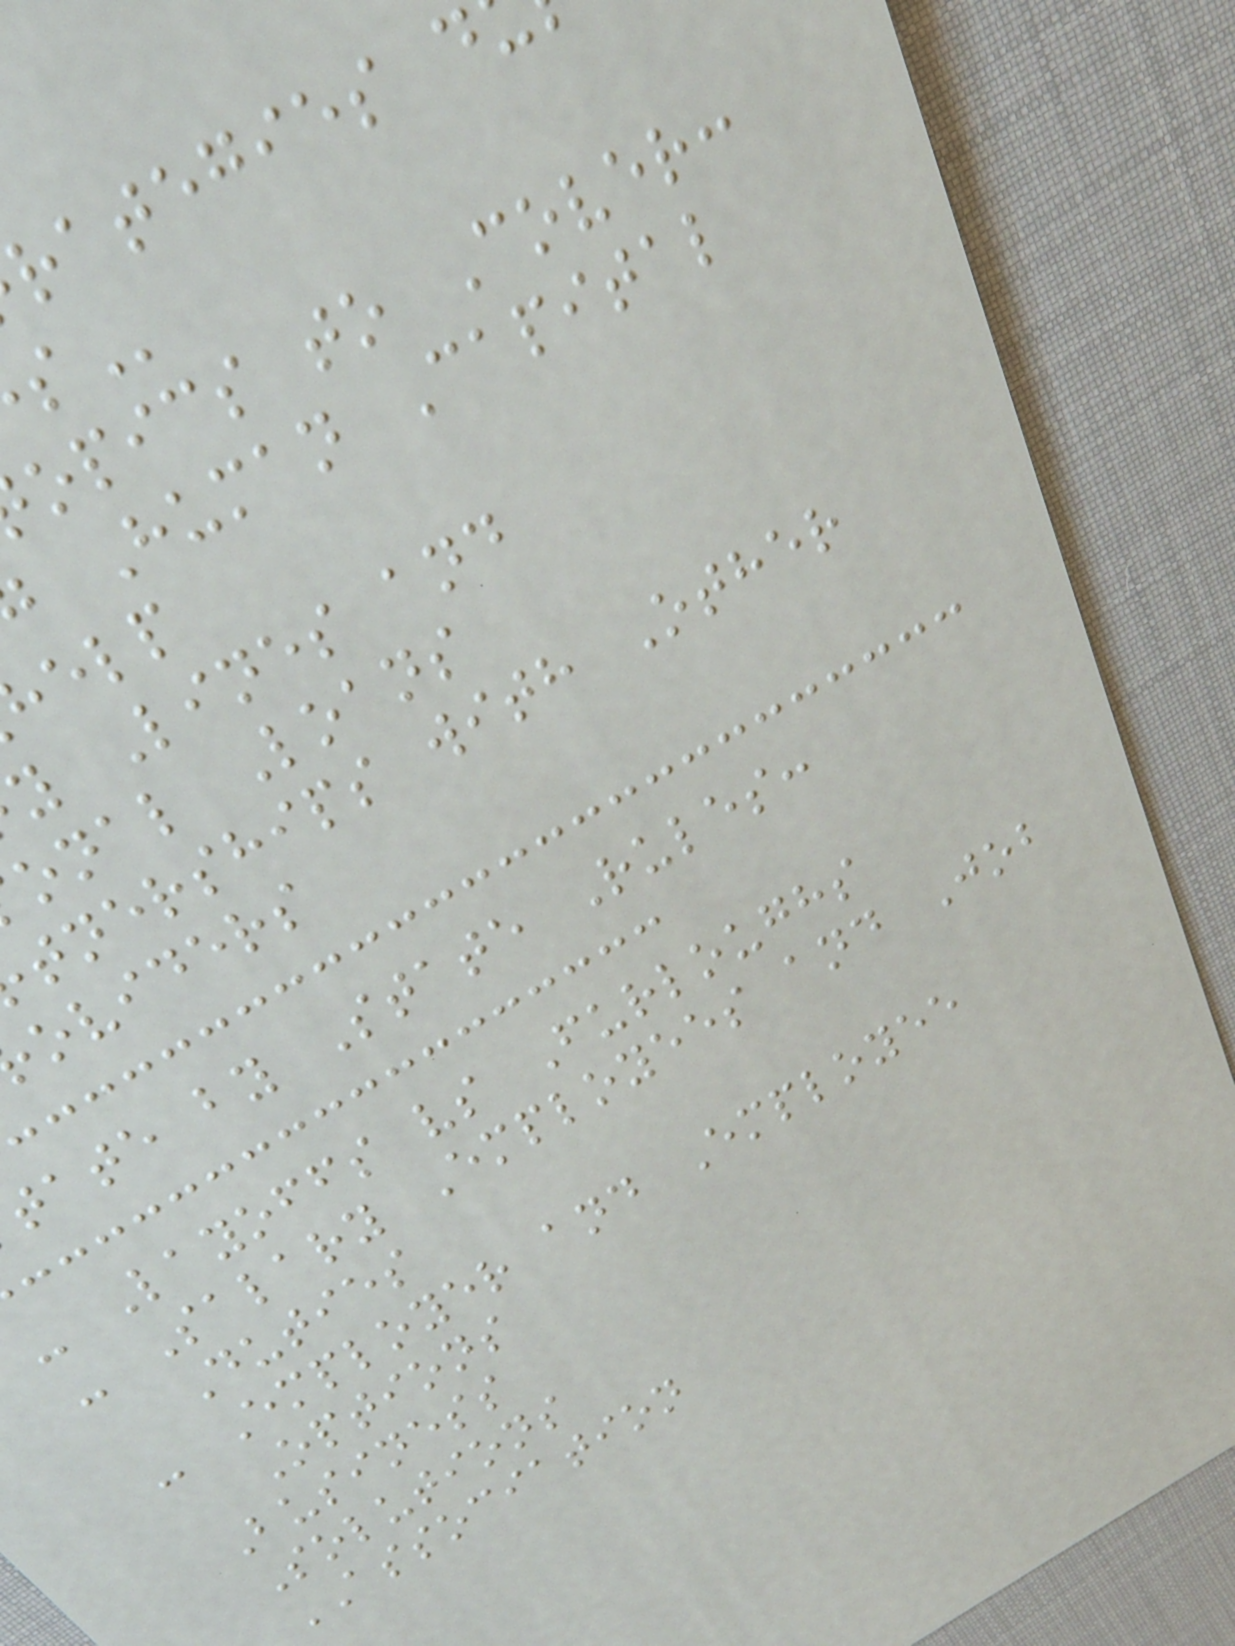rategies
opics to Cover:
Human Capital
y Lines and
onal Loans
tnerships with Other
oviders
tate by State Rules:
- Layoffs vs Furloughs
- Salary Employees and Job
Duties
- Employer and Employee
Options
Business
Solutions
ASSOCIATION
